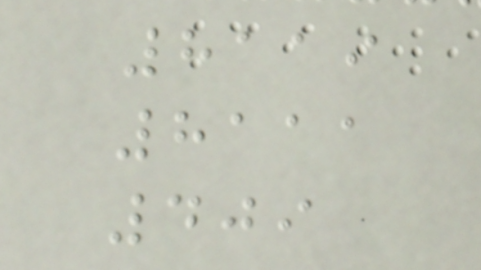8119
8111
409
